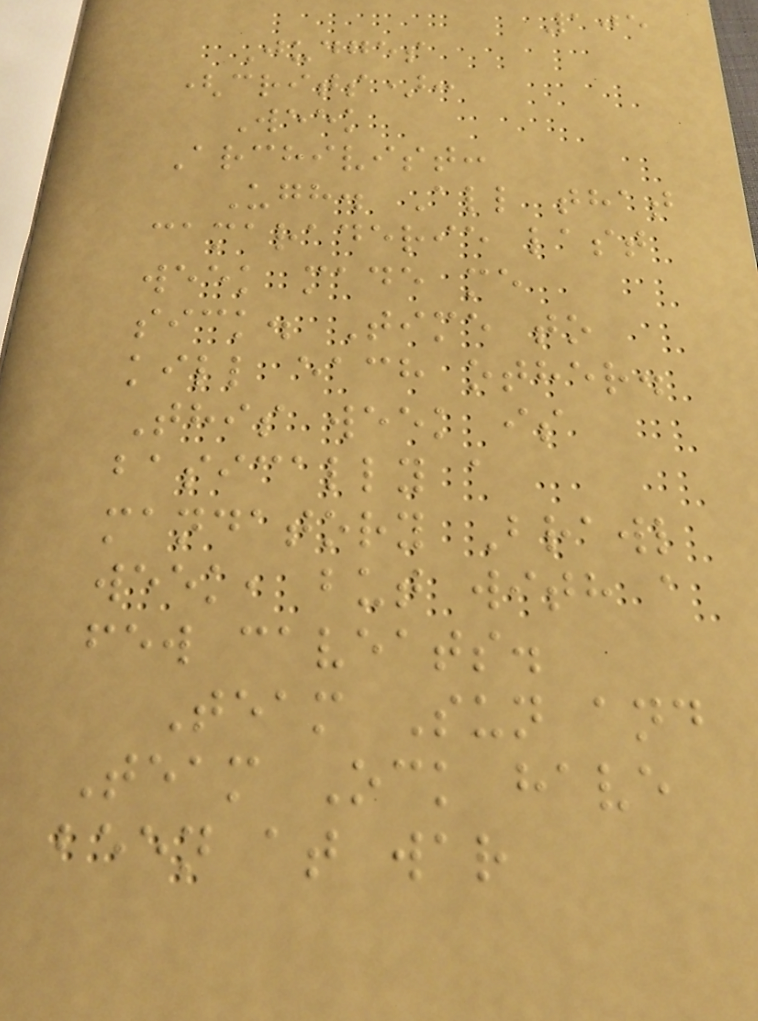105
Judges
(crits):
Week
Archivist:
Ugh. All that
camaraderie last
week made me
sick. Time to
kill each other.
This week is
basically a
mandatory Brawl
week, but with a
few caveats.
Team Sun and
Team Ock have
been at war
